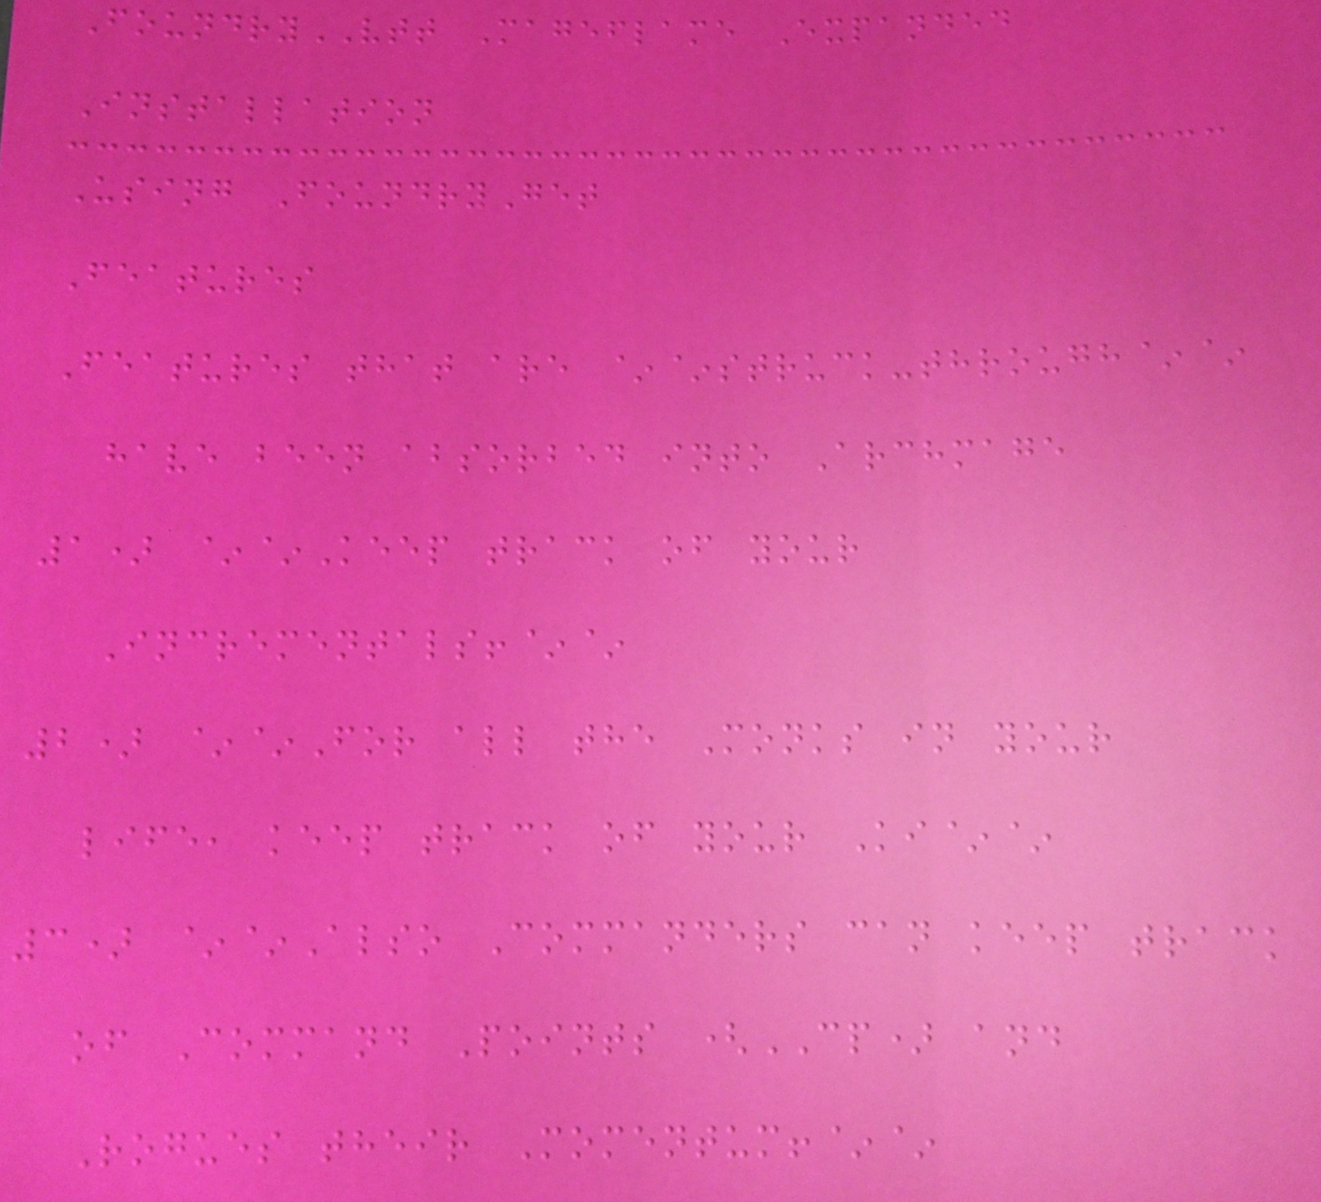FoundryVTT Mageflame Expanded
Installation
Using FoundryGet
Features
Features that are ~~struck-through~~
have been absorbed into Archmage
1) ~~Keep track of your
Incrementals!~~
2) ~~For all the Monks in your
life, keep track of your Ki~~
3) ~~Also Commanders can keep track
of Command Points (CP) and
Rogues their Momentum!~~
